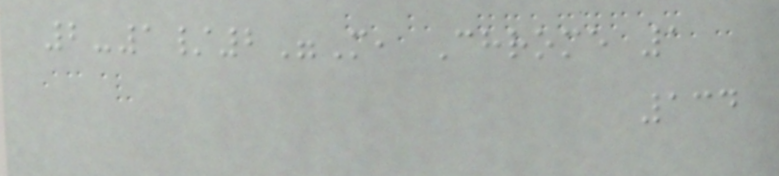2-1/2"M, Chrome 1
134
